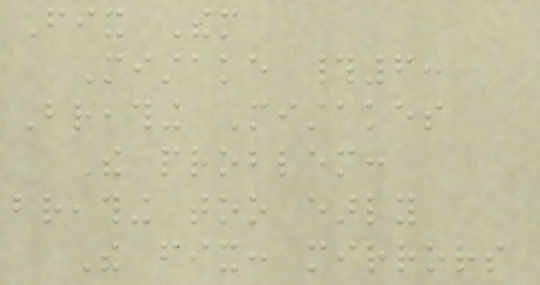Fix Them
Mistake #6:
Breathing Mistakes
The problem:
breathing too early
The fix: mirrors
